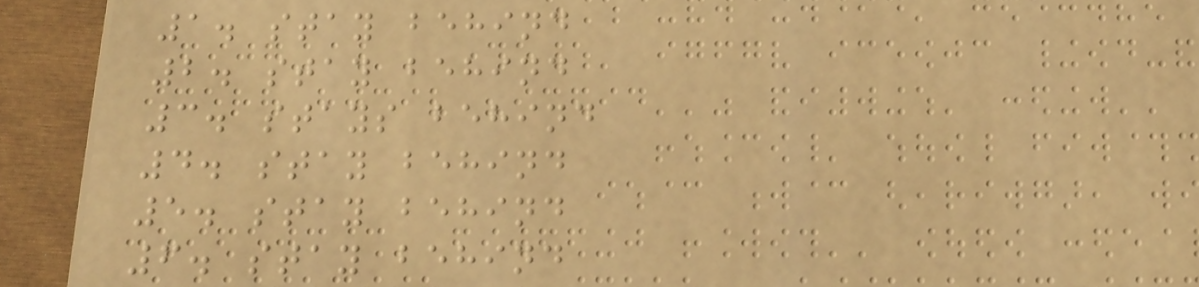1. stay behind
2. stay behind
3. stays behind
4. stay behind
5. stay behind
6. stay behind
